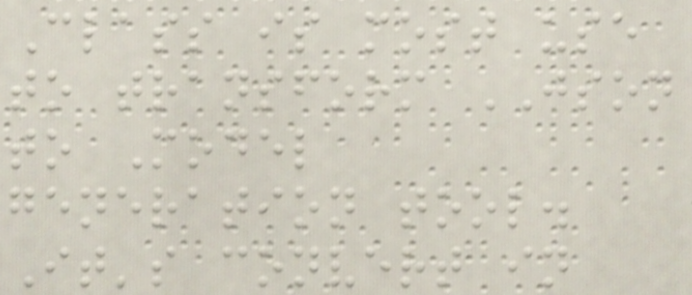Class is most use
to transform JSON
to Model
generation tool.
It's convert in
